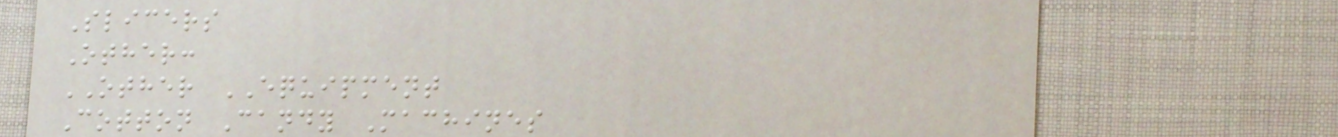Slicers
Other:
OTHER EQUIPMENT
Cotton Candy Machines
